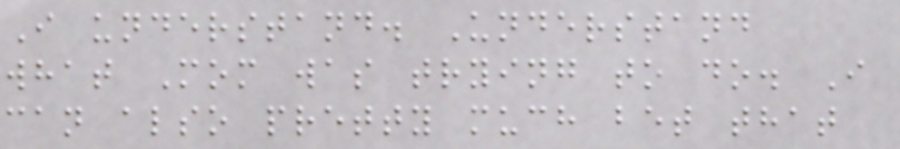I understand. Understand
what Mom was trying to do. I
can also pretty much bet that
